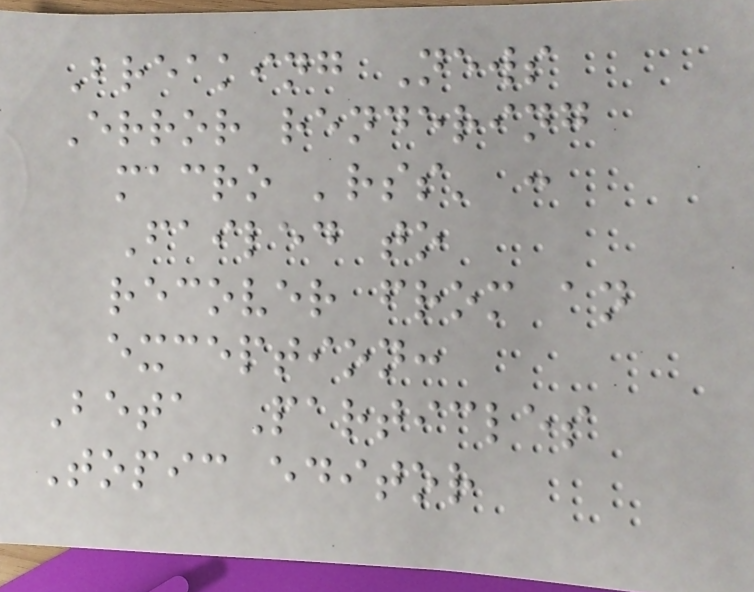Breaking News
Error rendering
macro 'rss' :
Failed to
recover from an
exception:
Beta Particles
Topic editor
